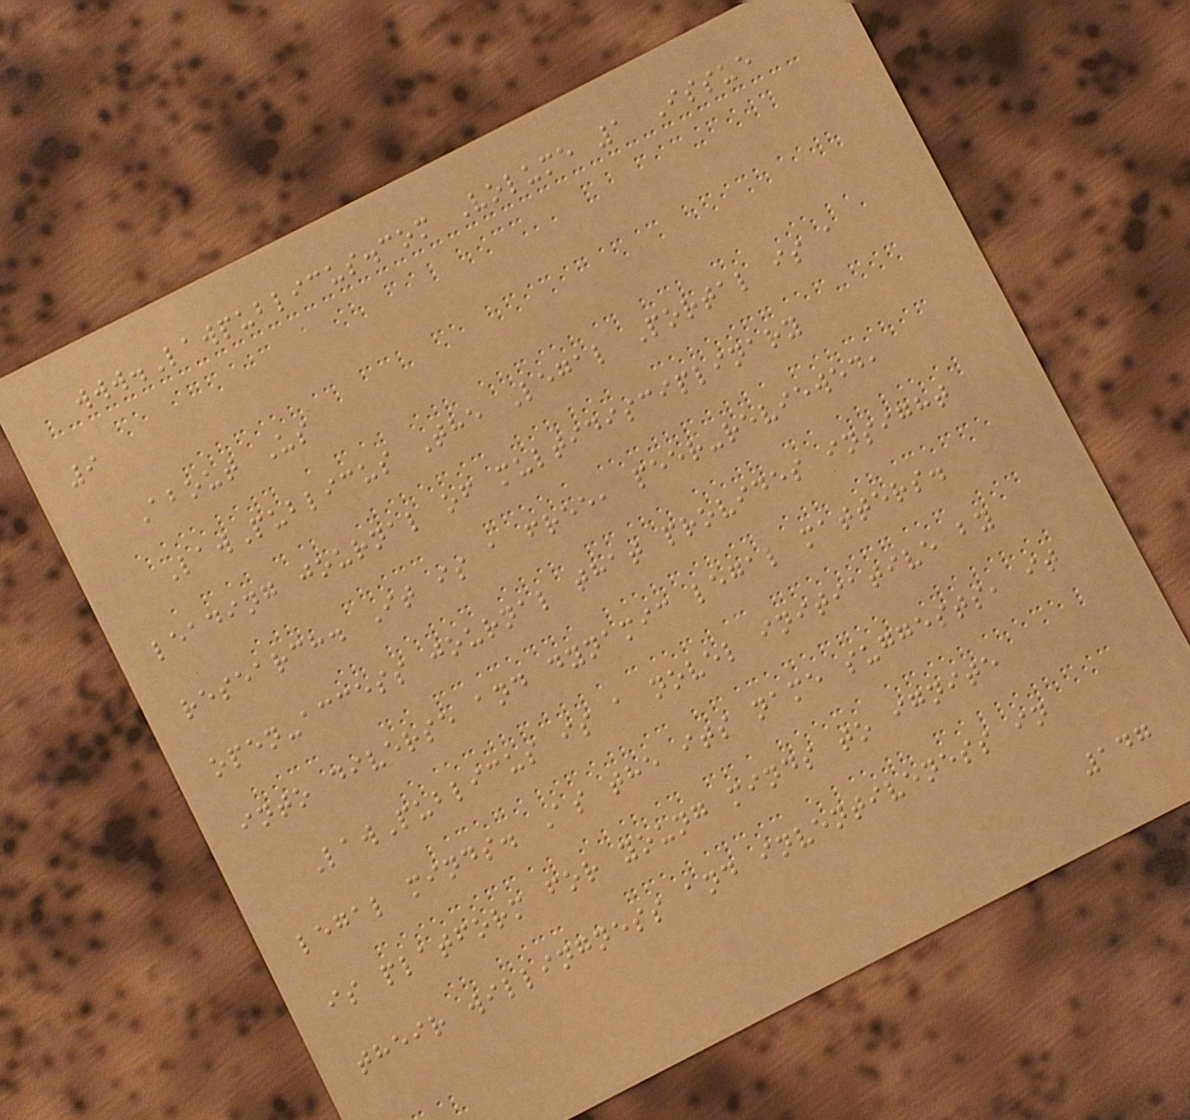www.Lawpublicus.com Volume 1 Issue
9
About Us
LawPublicus The Legal Portal is a
leading journal of multidisciplinary
research. It is a free, peer-reviewed,
open-access journal that provides insight
into diverse and dynamic legal matters.
LawPublicus is a novel initiative by
legal minds. As the its name suggests, it
is platform for young minds to ignite
their willingness and inventiveness in
147
